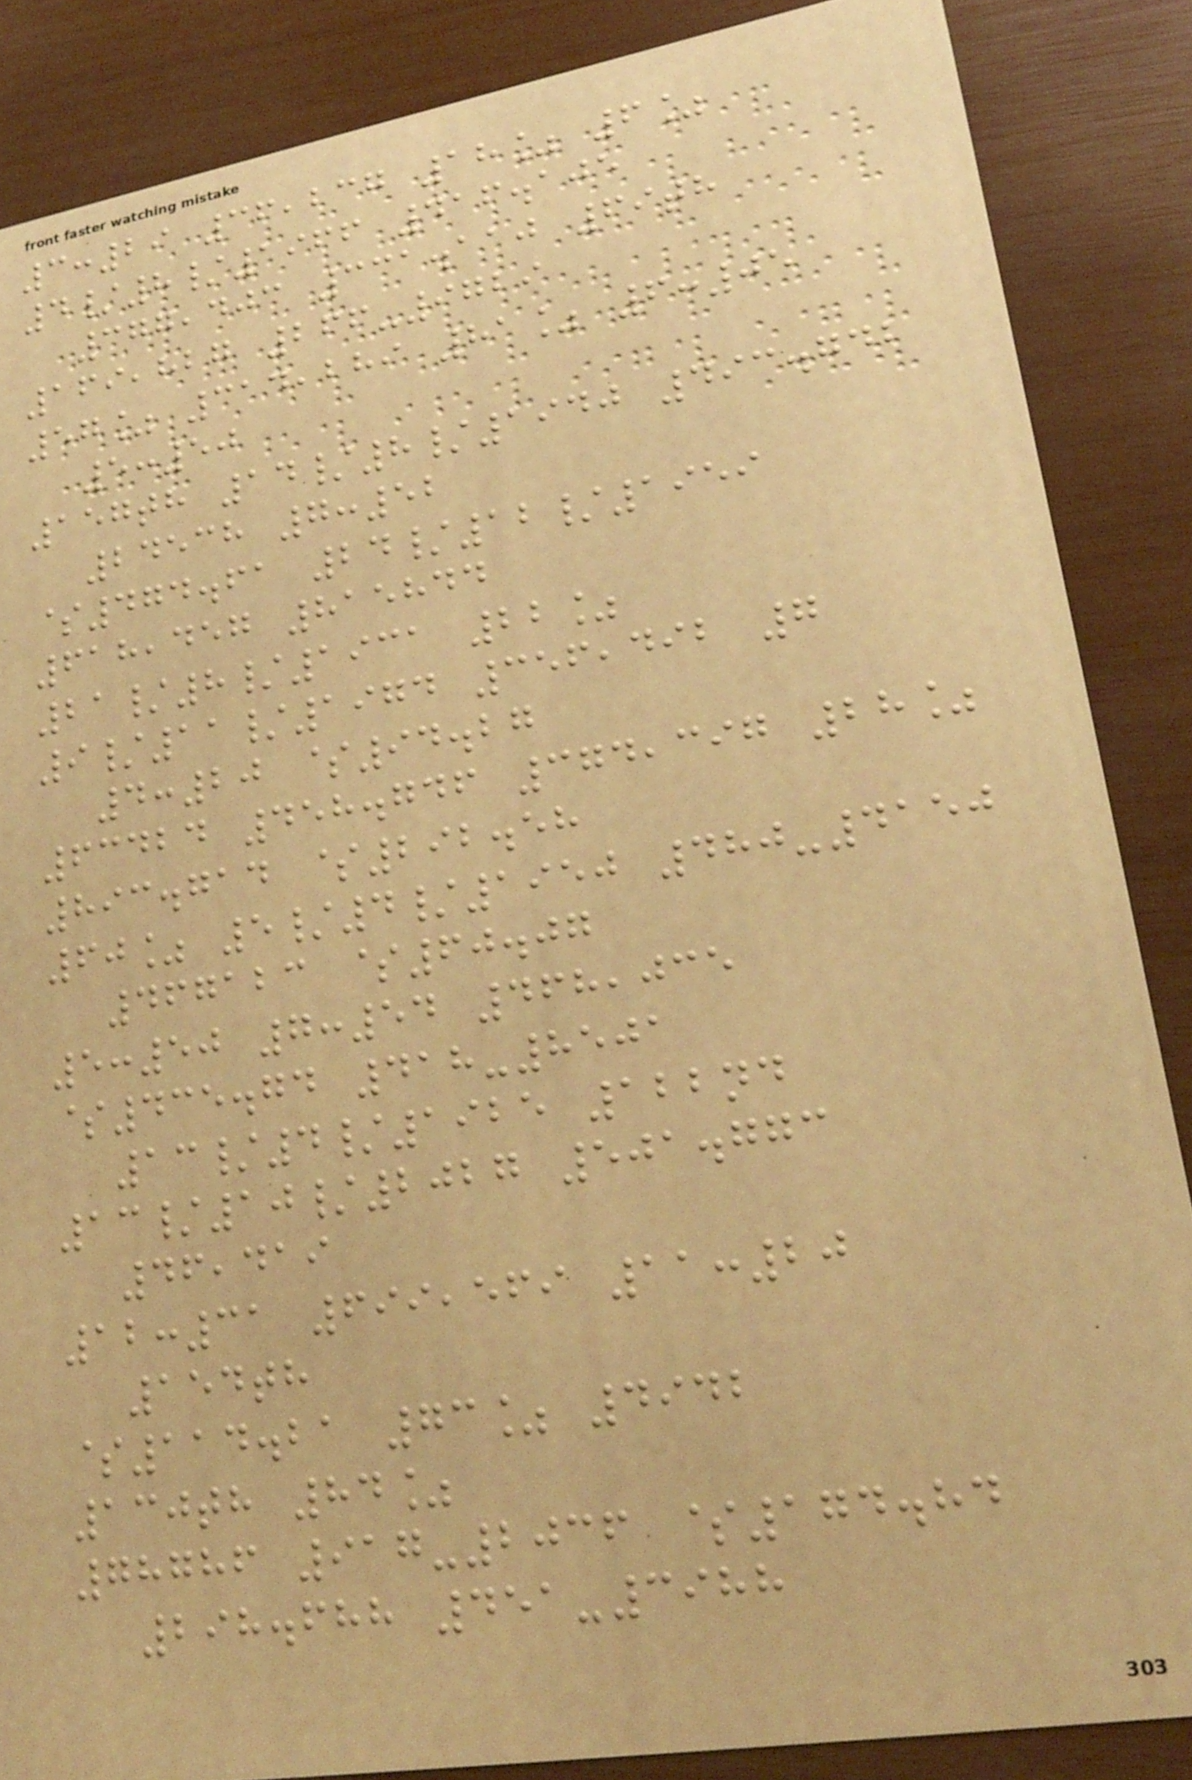3:29 36,237 18% 6%
4/8/1966 416.105
377,403 331.110 69th
169,827 266-9729
57% 314,289 81% 6:05
5:50
157th 14/8/1940 493.742
24538 7:52
$474.61 24/12/1959
618,457 815844
21/8/1931 22%
9/11/1974 356,492 7
4:20 $94.27
63424 458.746 374,397 28%
893.714 $292.58
60% 5/4/1950 480-4150
467123 $60.07
5:50 7:54 468,035
$435.74 418-8501
13/4/1925 122nd
13/10/2027 501.773
46,419
12:31 699,569 11:20
154th
$114.21 73% 4942
130th 84%
78786 917-2036 $174.84
298.688 451-3988
